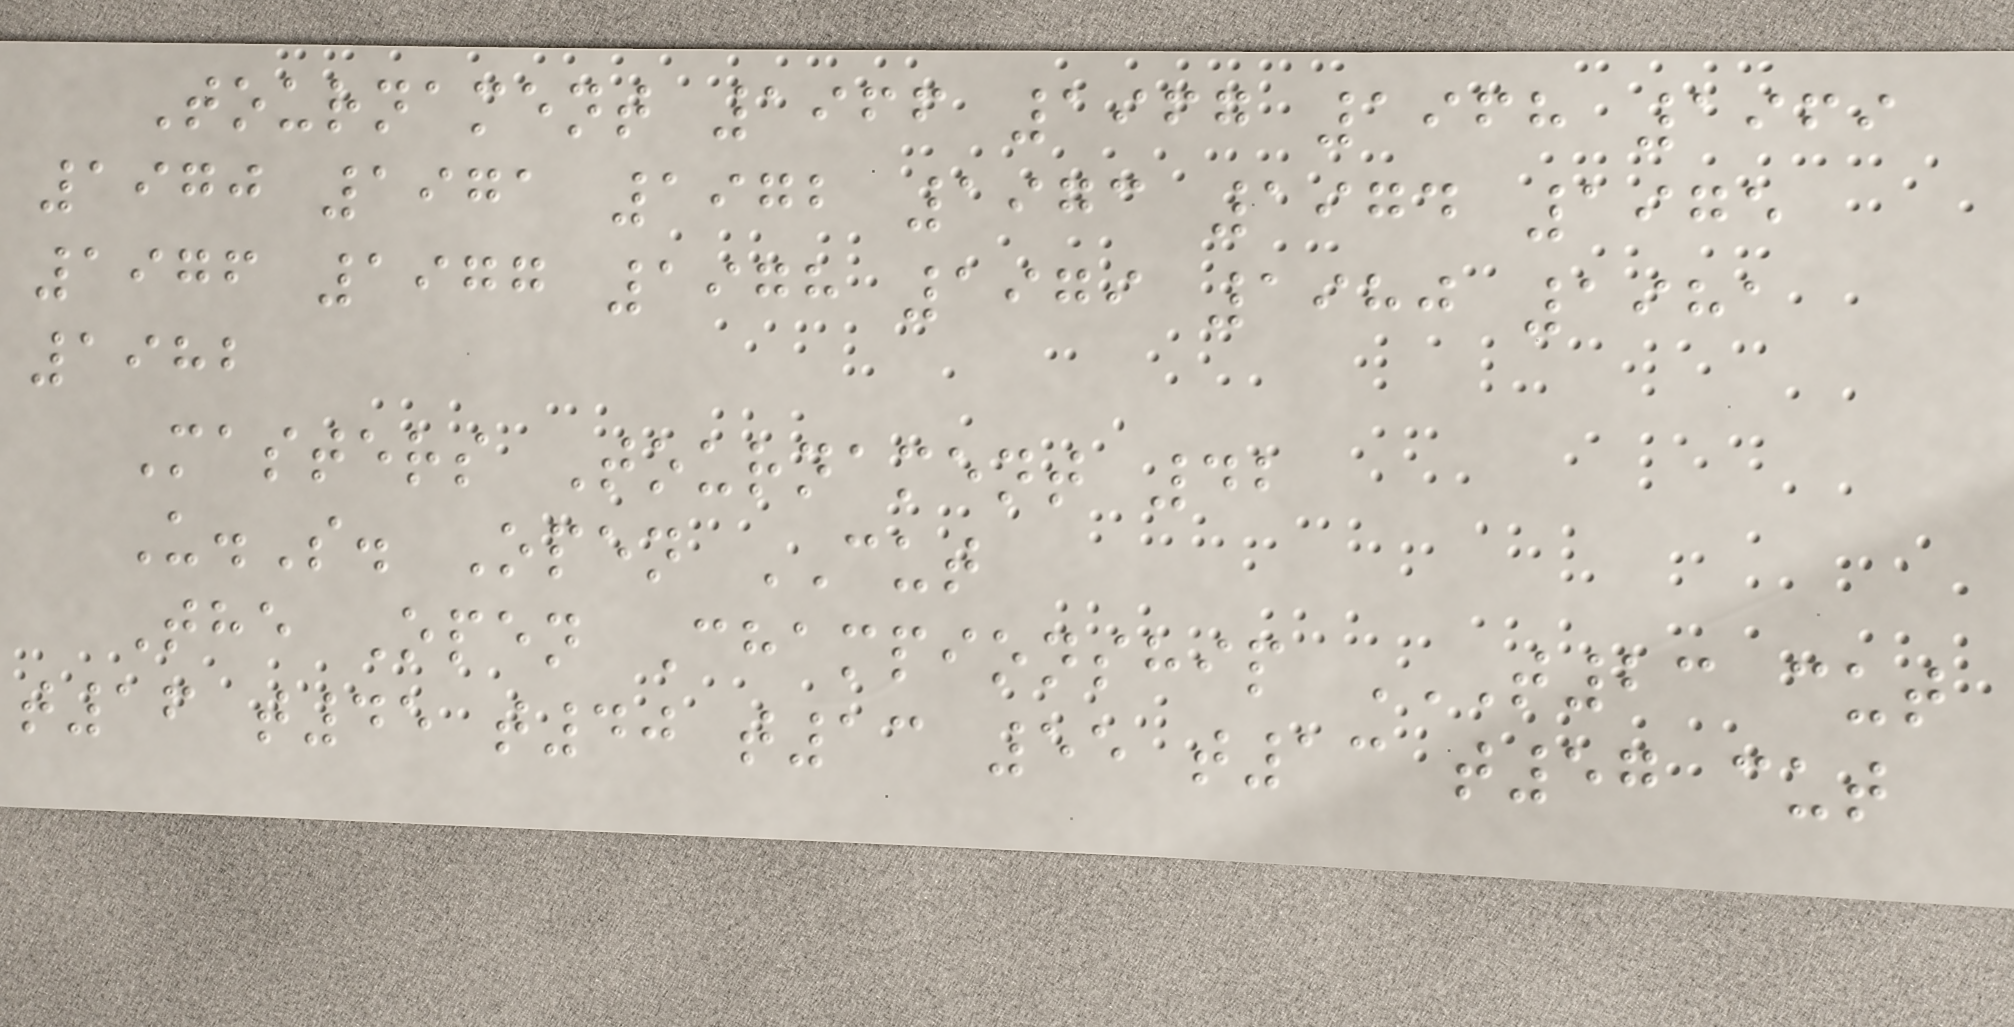Tournament 1966 1967 1968 1969
1970 1971 1972 1973 1974 1975
1976 1977 1978 1979 1980 1981
1982
Masters Tournament 42
U.S. Open CUT
The Open Championship T23 CUT
T16 T45 T40 T13 55 T13 T57 CUT
